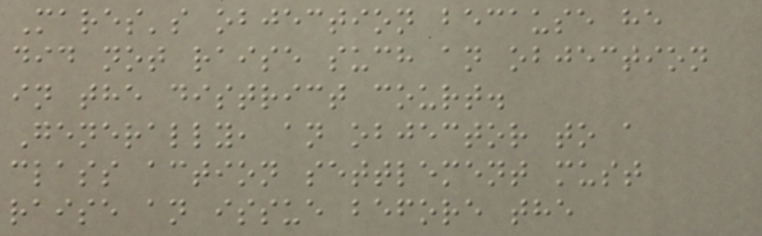Mares's objection because he
did not raise such an objection
in the district court.
Generally, an objector to a
class action settlement must
raise an issue before the
